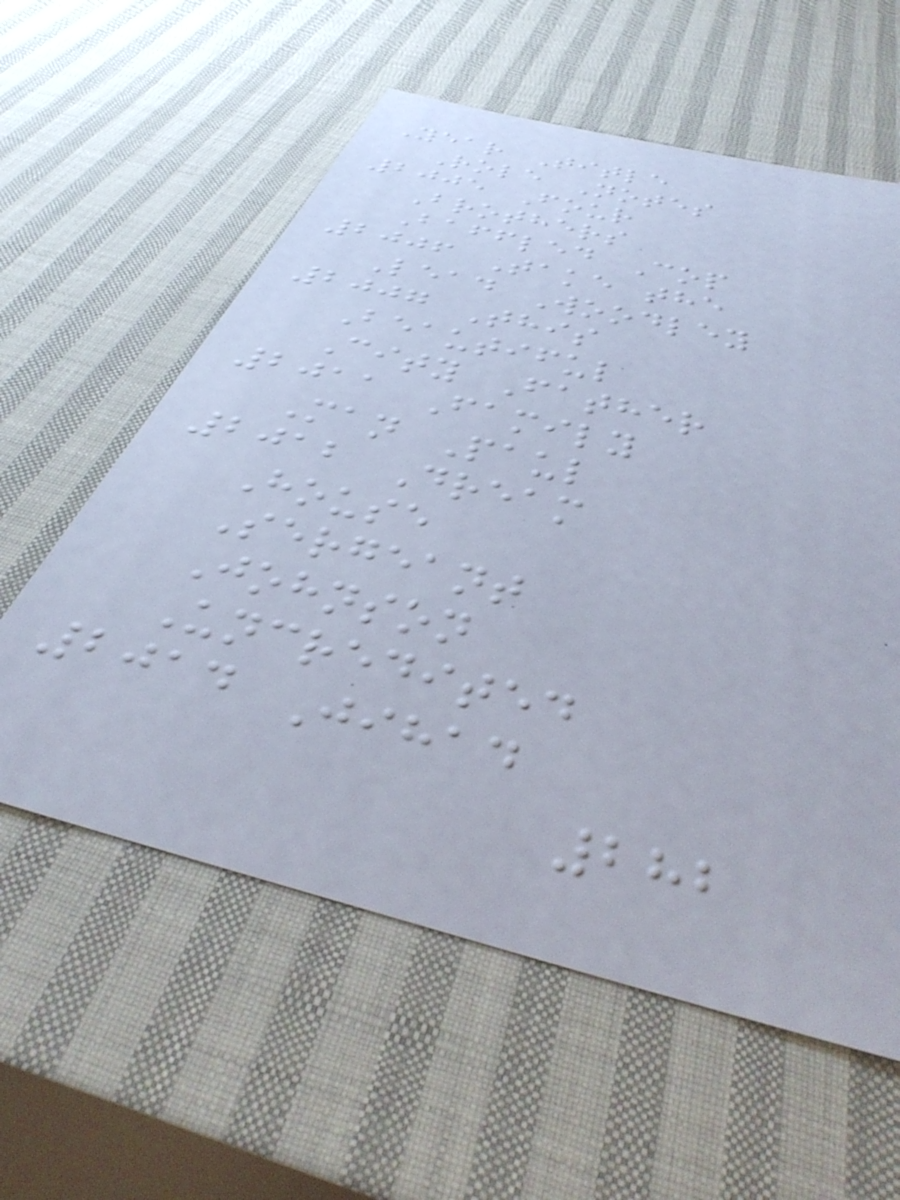Year Title
Role Notes
2005 Four
Brothers
Baffled Cop
2006 Take the
Lead Woodley
2007 This
Beautiful
City Father
2011 Family
Man Paul
2012 Dream
House
Sergeant
Johnson
Uncredited
2014 Jihad
282
